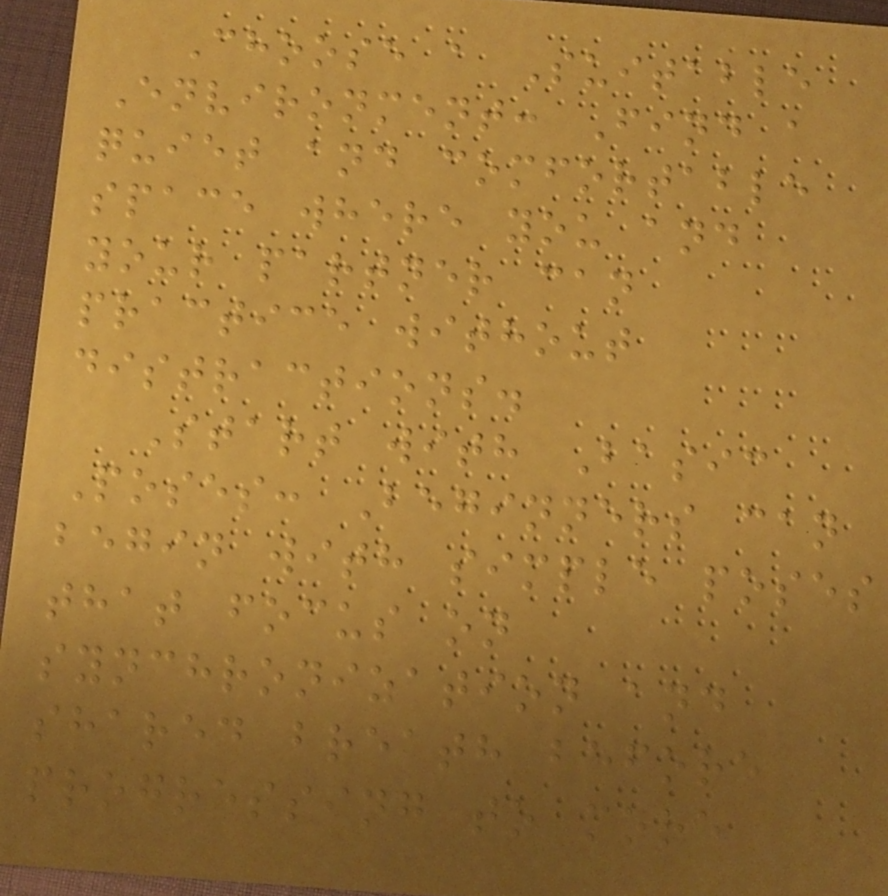Choose a Suitable
Environment: Find a
quiet and comfortable
space where you and
your partner can
practice without
distractions.
Start with Basic
Poses: Beginners can
begin with simple poses
that focus on
synchronization and
shared breath before
progressing to more
